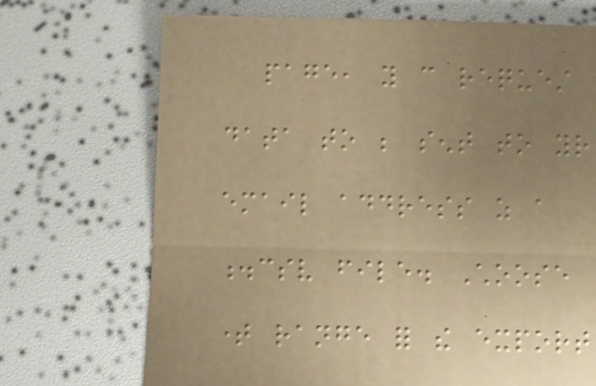page, you can request
data to be sent to your
email address as a
.csv file. Choose
time range for the export
